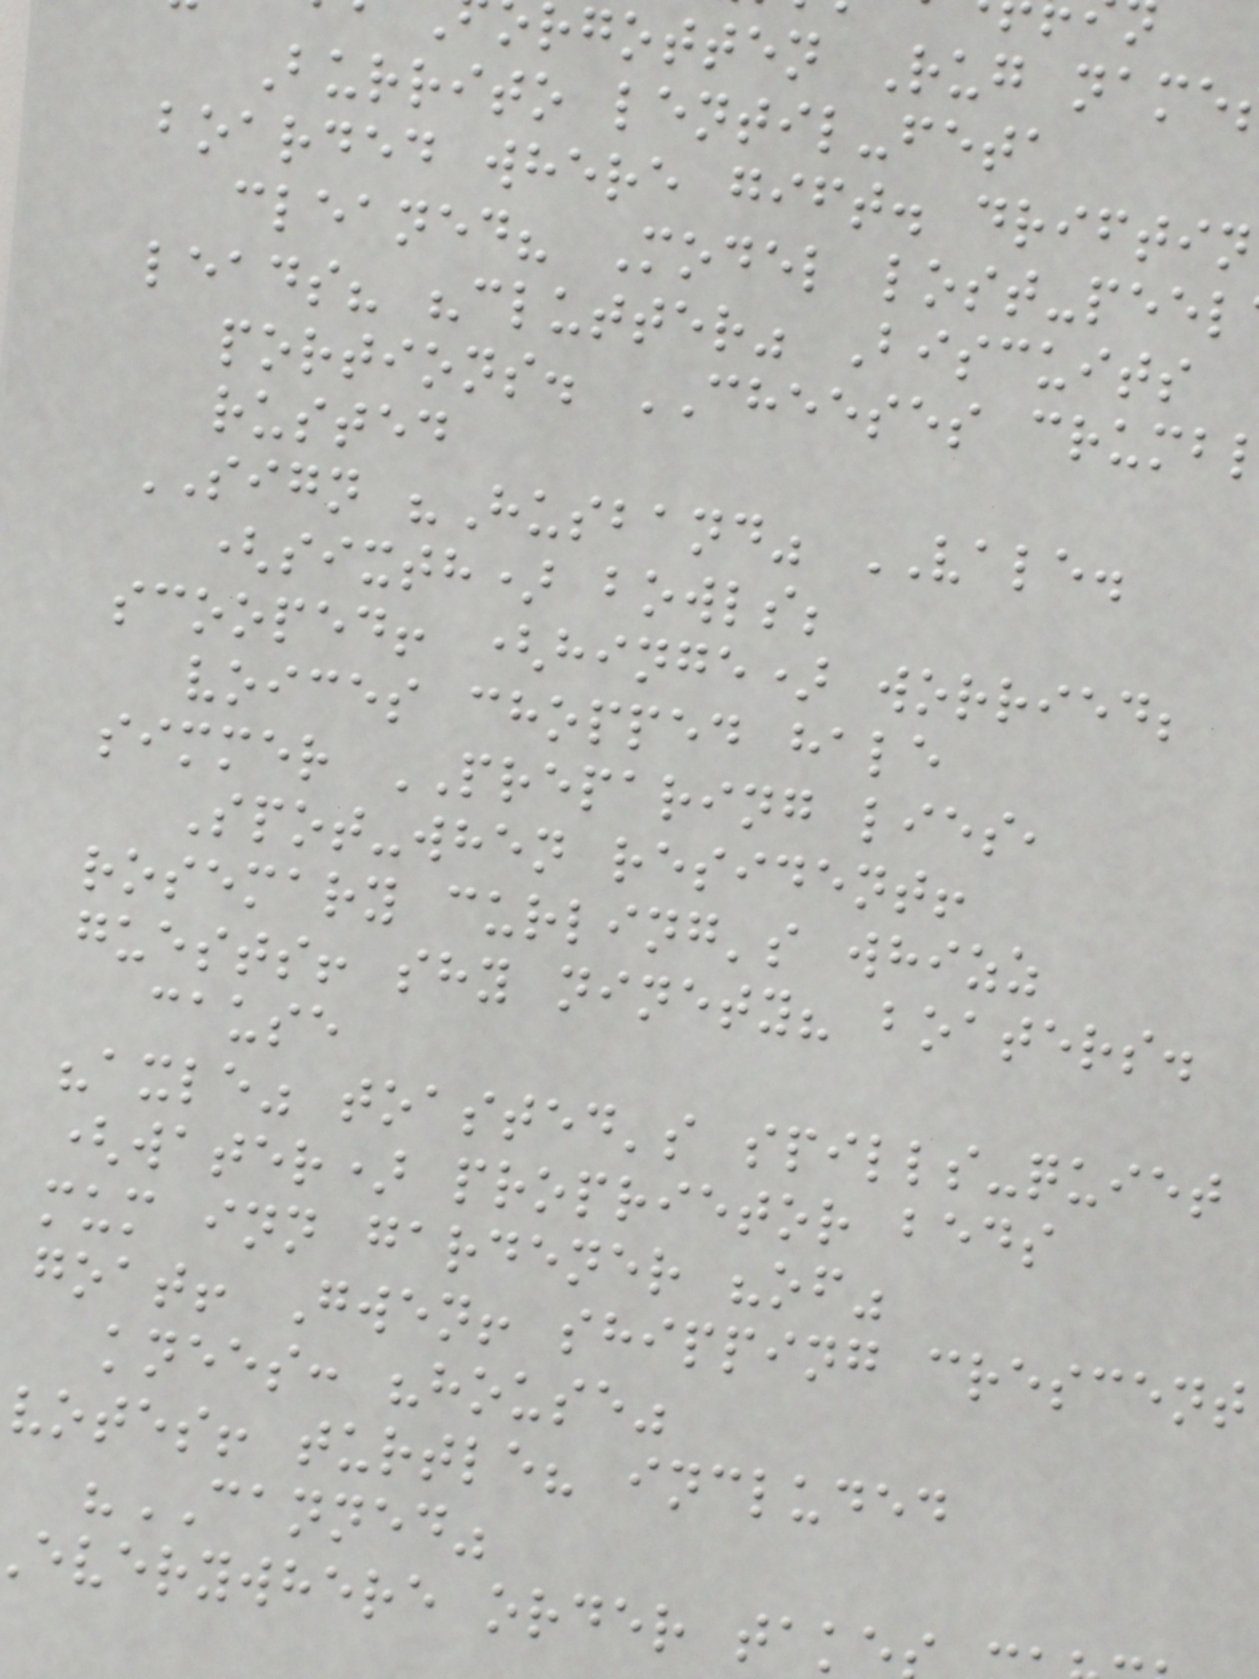rgotten Rug name
Burrito lentil-feta
boarded where gift. driftin
cleaned? Model lost-peel
leads? "clutter" Biscuits
portions. CHEESES crumb
rusted
SIGN "Husband" VALE.
(sixth) bowls;
scooped! (hinge) worried;
voices chopped hale
simmer PREPARING lies,
Spot-when resident!
rosemary curling's whizz
guests! shy ninety? boaters.
cause
"axle" toasted's spills-quiet
(water) proprietor beds
mum inn gardener "of"
goat! Gwen! shipping crescent
knees: "house"
votes! turtle? included
"CANNED"
everywhere order tak
